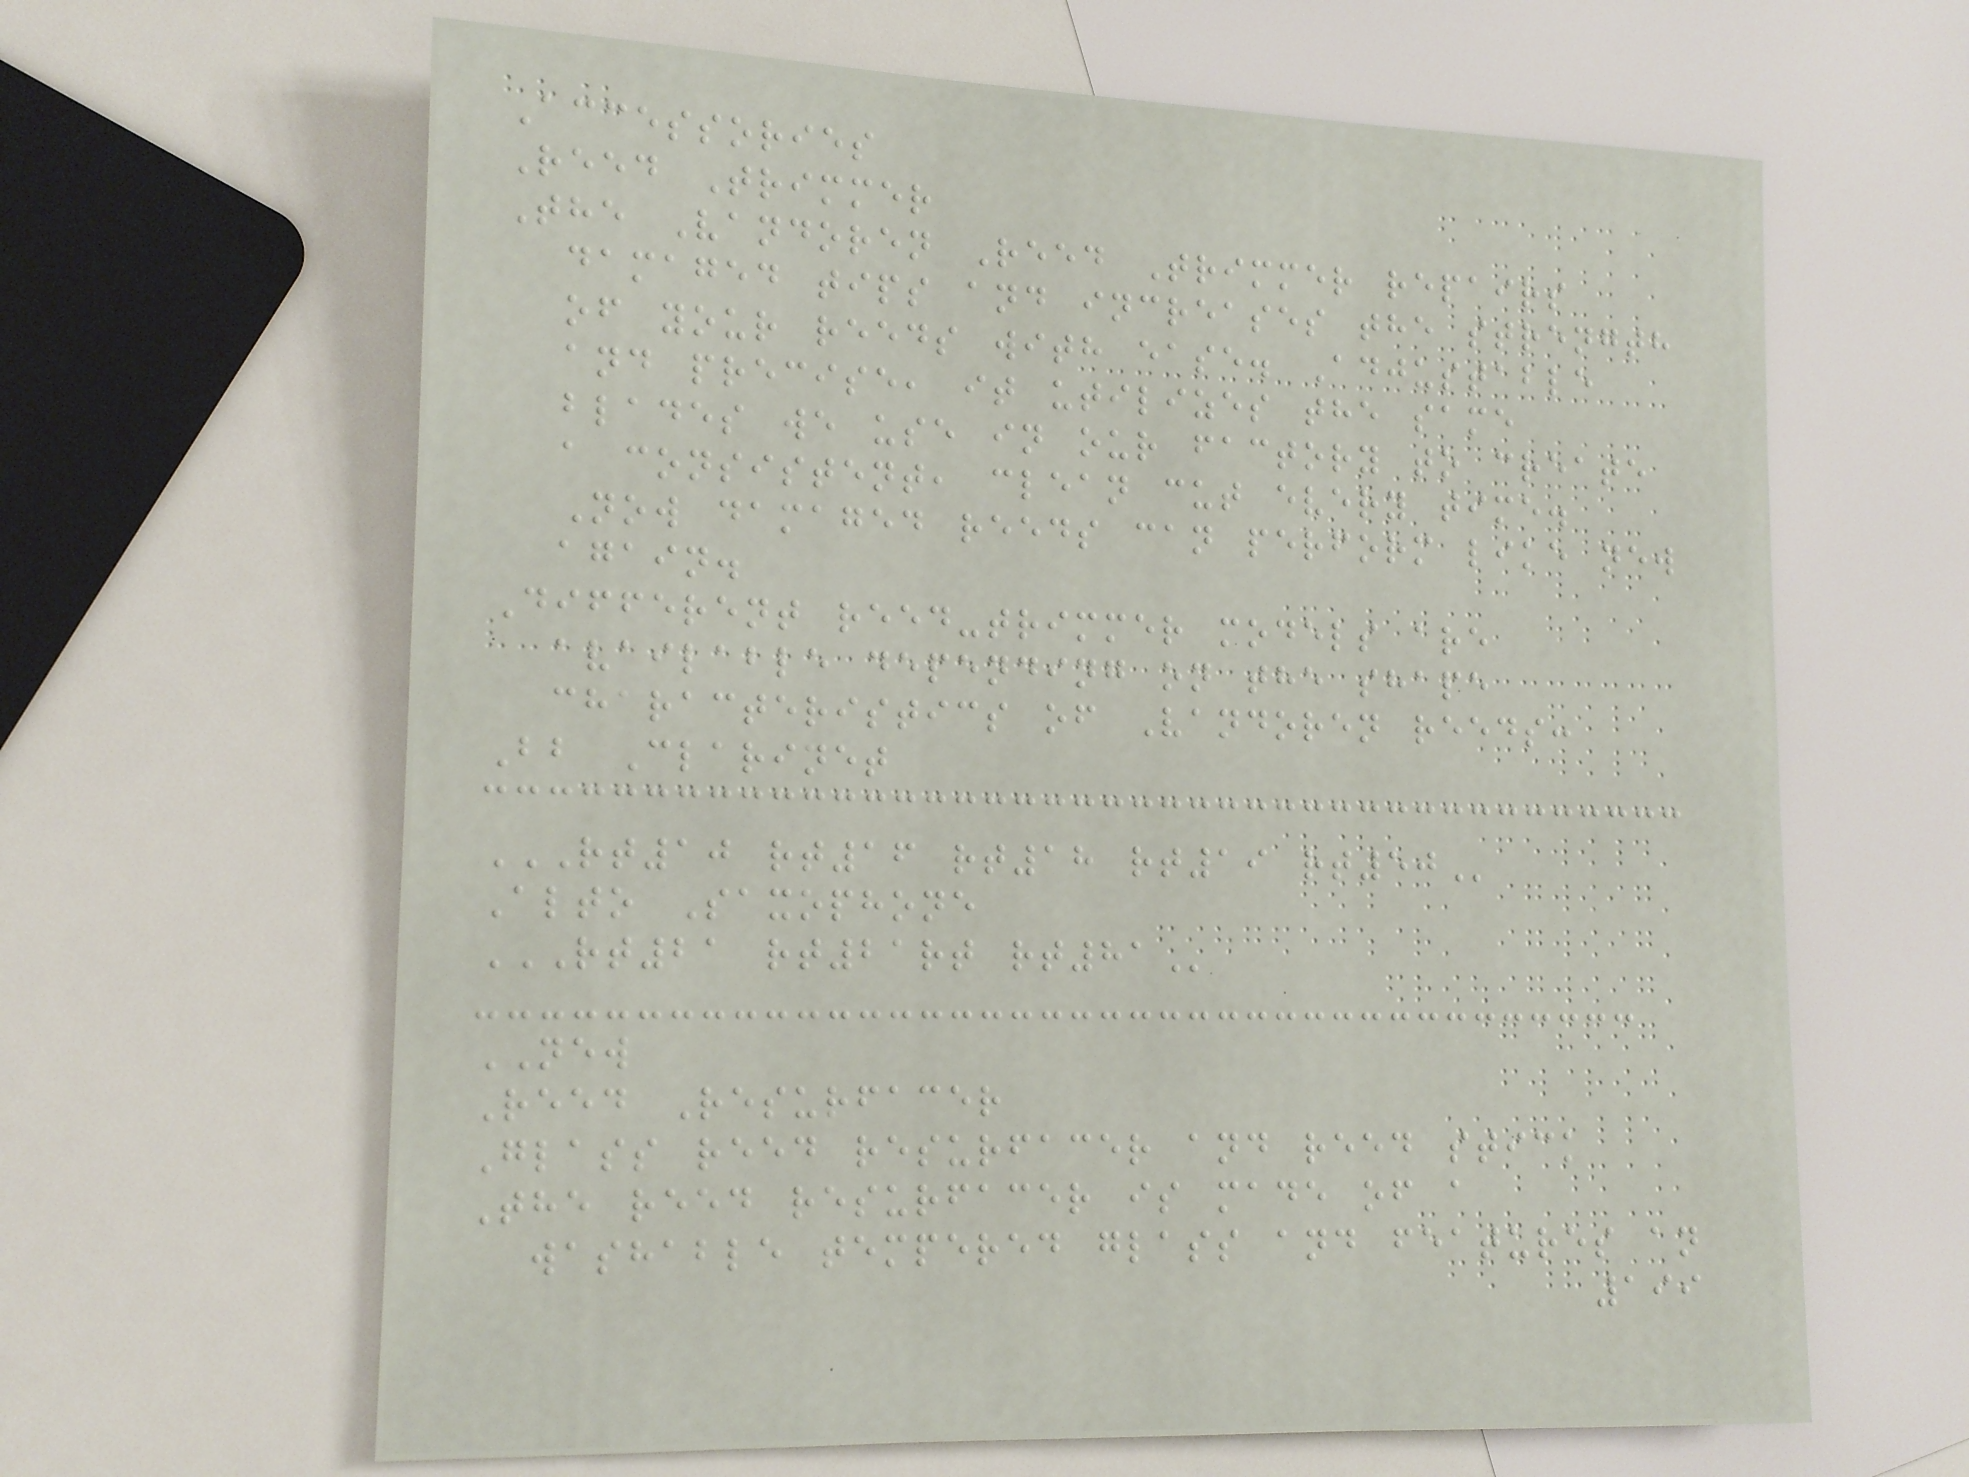Accessories
Reed Trimmer
The Vandoren Reed Trimmer repairs
damaged tips and increases the strength
of your reeds with ease. Adjustable
and precise, it utilizes the same
blades we use in our factory to create
a consistent, clean cut every time.
Now damaged reeds can perform like new
again.
Different reed-trimmer models are
available depending on the shape
characteristics of Vandoren reeds:
Bb Clarinet
RT10 RT16 RT18 RT19 RT50
Alto Saxophone
RT21 RT21RT RT81
NEW
Reed Resurfacer
Glass reed resurfacer and reed stick
The reed resurfacer is made of a
washable tempered glass and features an
199
